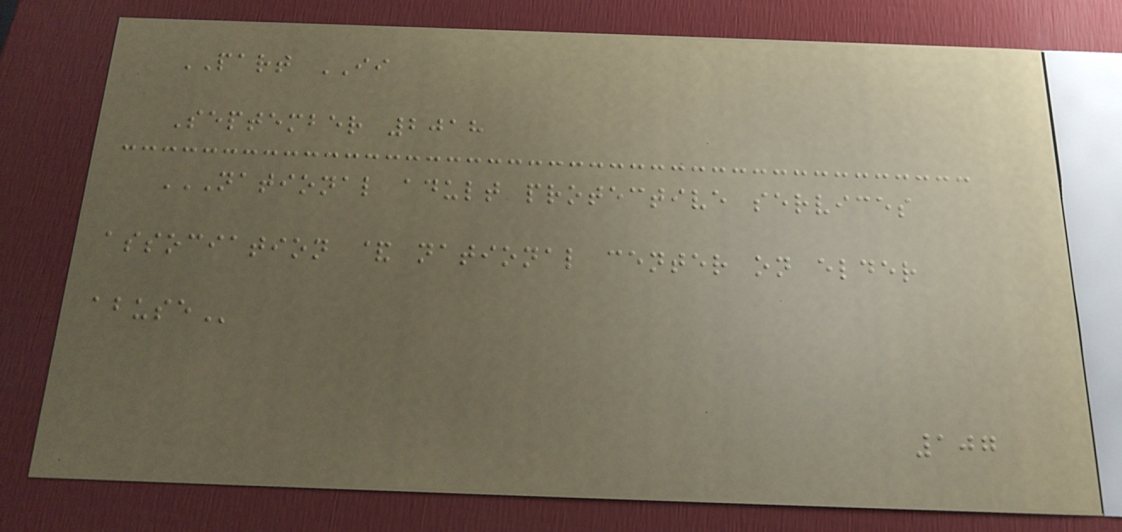PART II
September 2018
NATIONAL ADULT PROTECTIVE SERVICES
ASSOCIATION & NATIONAL CENTER ON ELDER
ABUSE
107
